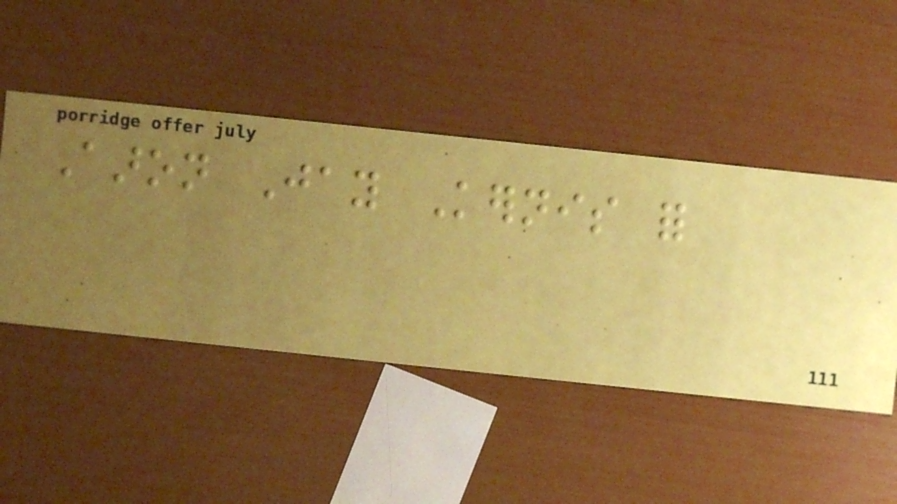Aaron Jay Kernis for
